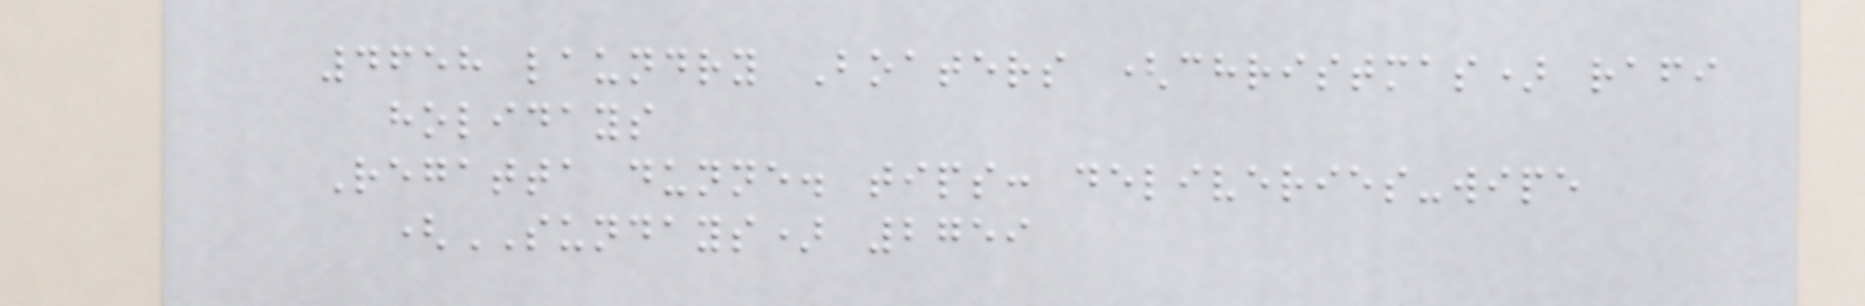4658 laundry Boaters (christmas) rafi
holidays
Regatta dunne. tips: deliveries-wipe
(SUNDAYS) 2759
